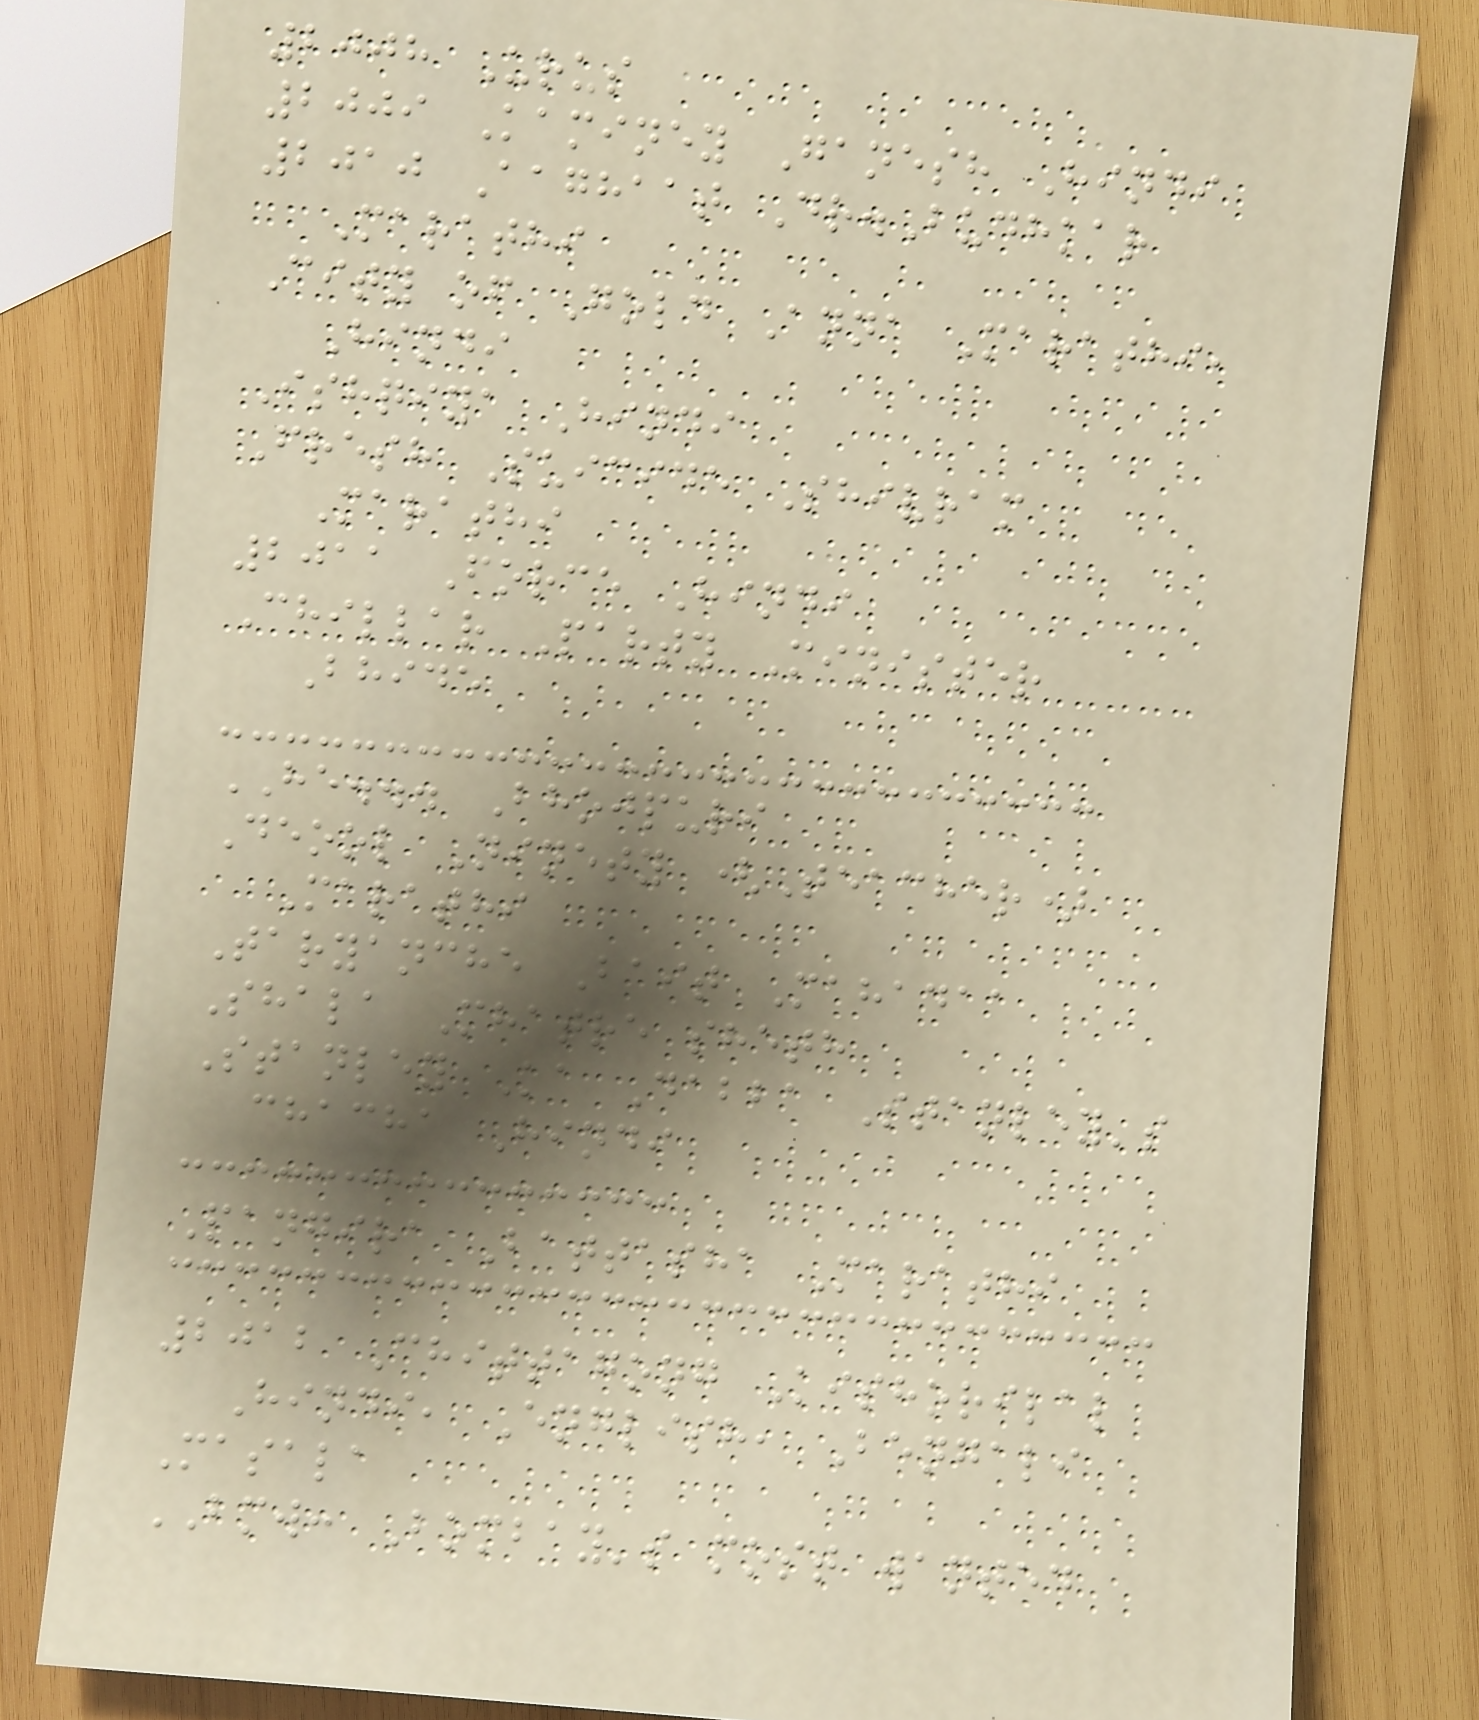2008 Urus
2009 Kaminey Ganesh Hindi
2010 Aaghaat Dr.Budhkar
Marathi
City of Gold Anna Marathi,
Hindi
Ishqiya Hindi
Fresh Suicide Shivram
Marathi
2011 Force Hindi
Chillar Party Minister
Bhide
HE... Bhojpuri
Deool Ninety (Teacher)
Marathi
Taryanche Bait Mahadaa
Shala Mhatre sheth
Stanley Ka Dabba Stanley's
chacha Hindi
Pangira Battasha Marathi
2012 Chittagong Kishorilal
Hindi, English, Bengali
Masala
BMW: Bombay's most wanted
